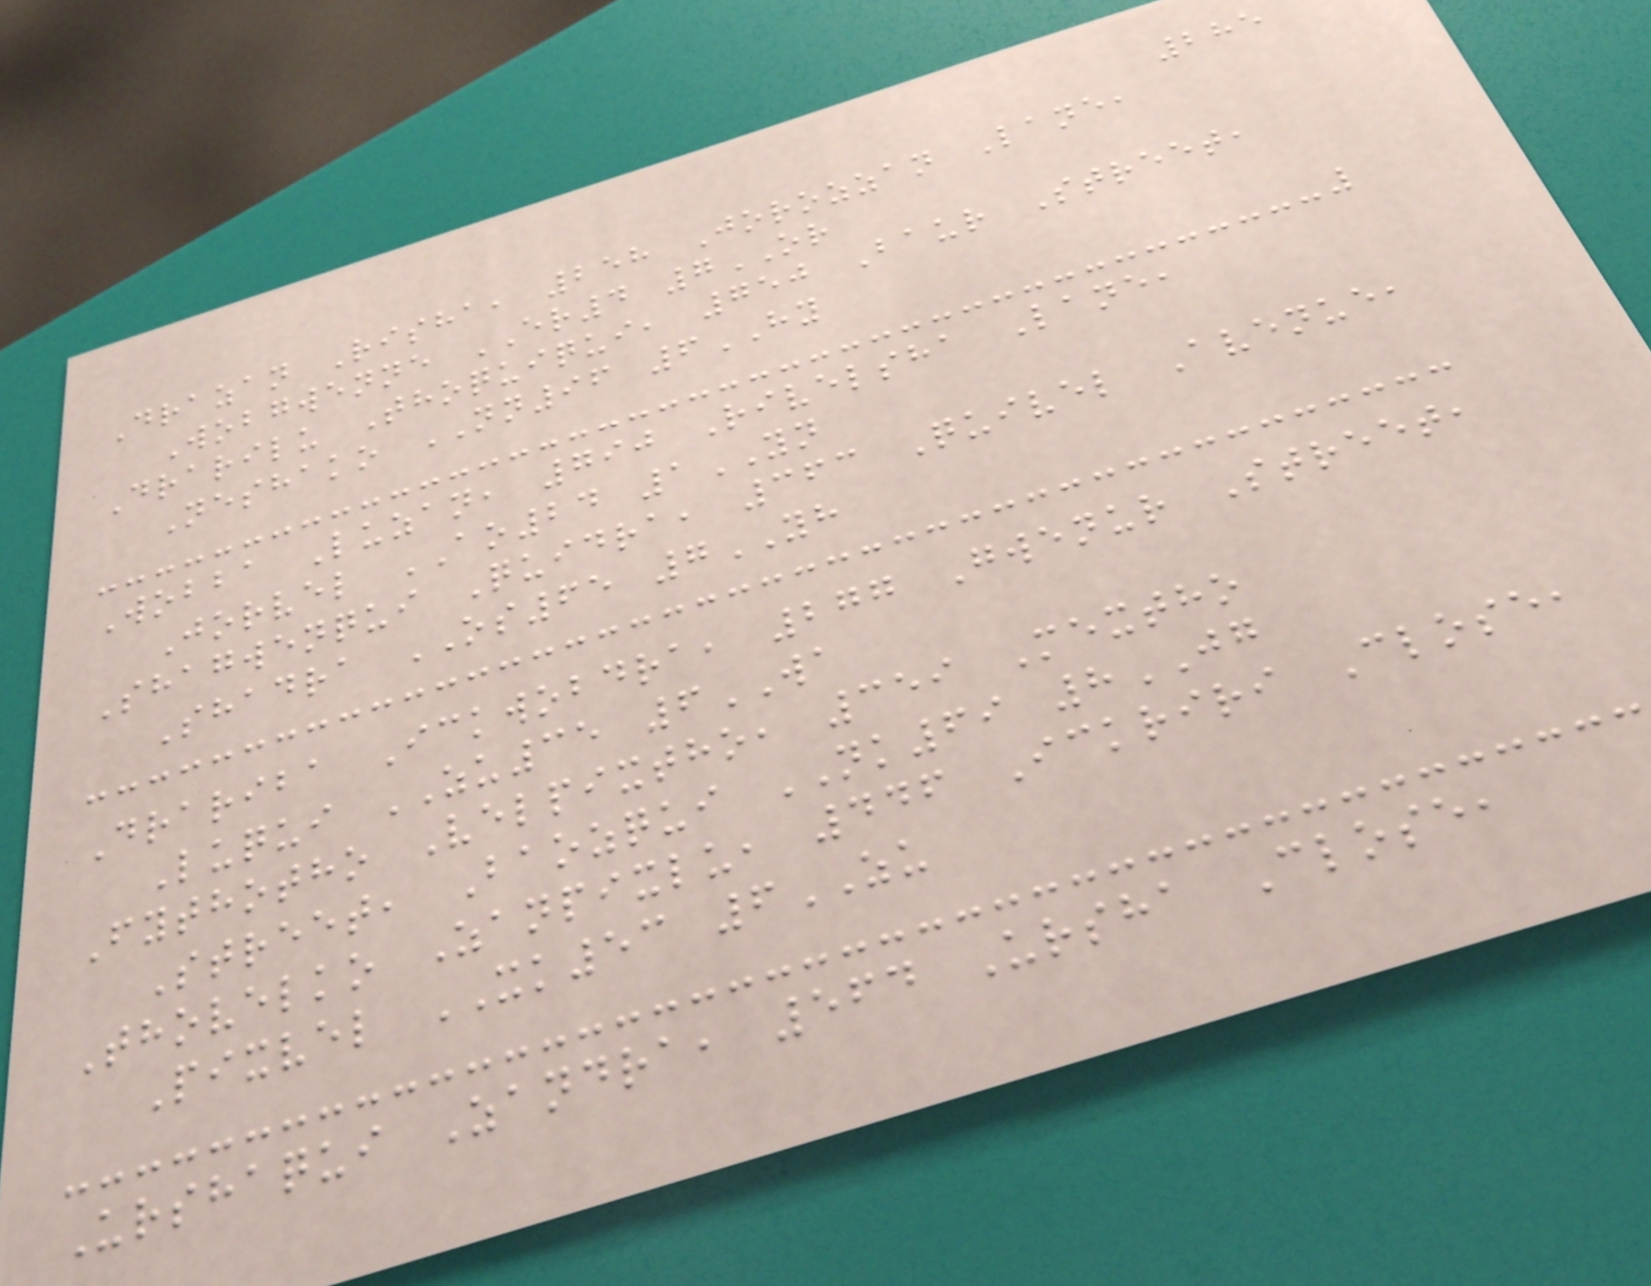285
Drazan Risha, 258 Jorozzan Lane,
Wobgwenne ER4 7OR
Drarilu Thoquiqui, 750 Baur Street,
Neshako NN96 6HY
Wobba Luzan, 790 Rivelsha Lane,
Jorvel AO24 1YN
Shagwenqui Quidra, 363 Quivel Avenue,
Shadra OS65 7YH
Drariba Ickwobdra, 277 Gwenur Street,
Luqui ZU35 6WA
Fythotho Velpixtho, 359 Mextho
Street, Baozqui NK69 8JG
Thovelko Zanpixlu, 446 Ickriri Close,
Pixvel XK53 6ZU
Urshaqui Zandra, 564 Ursha Close,
